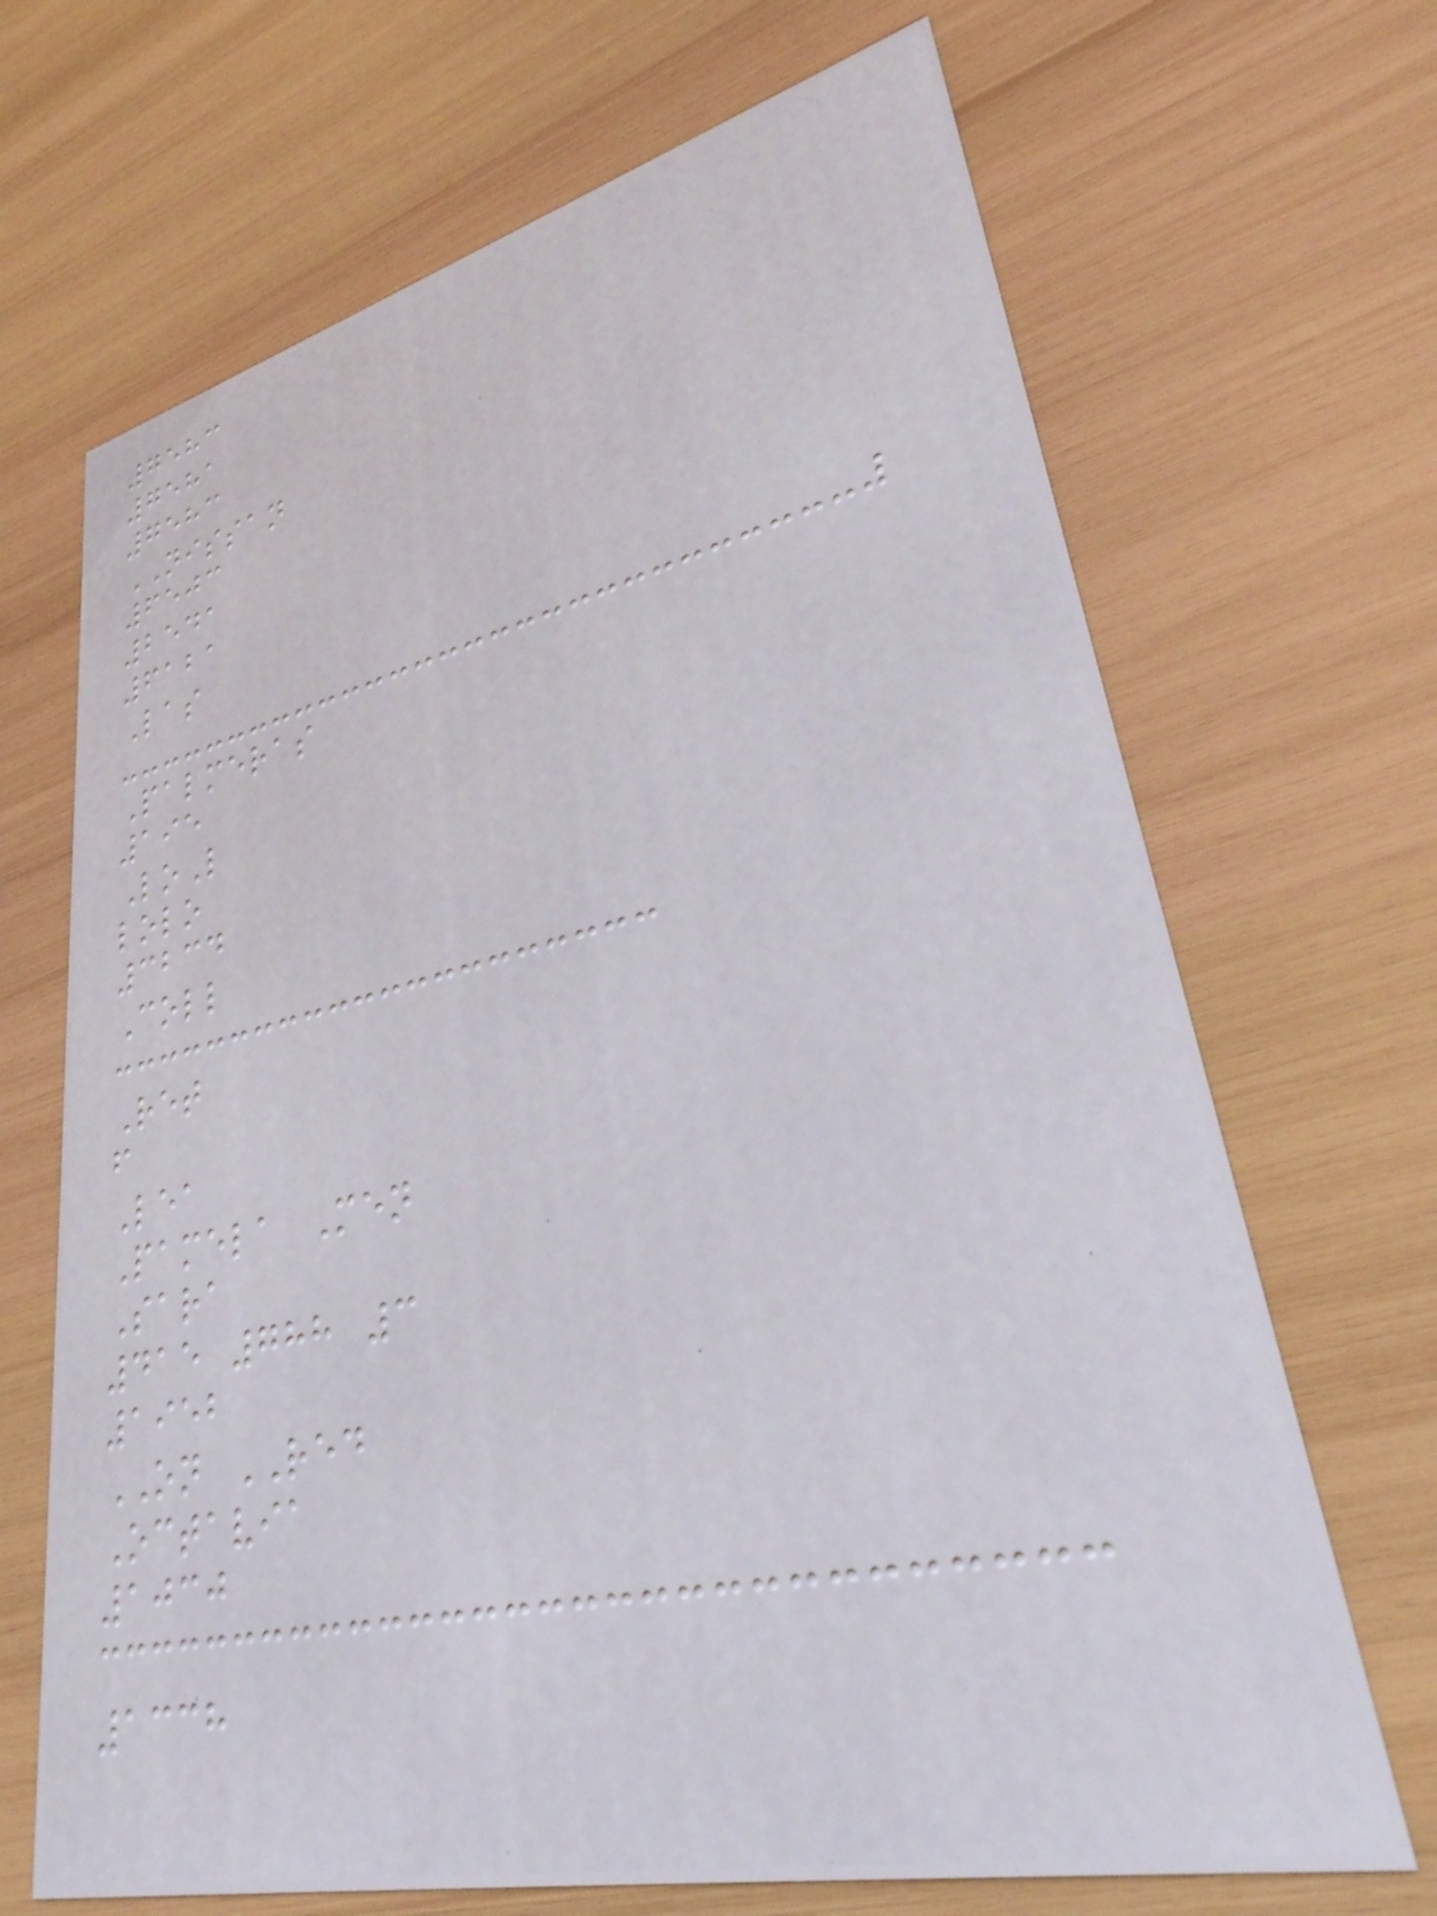7583
7581
7583
NISSAN
6503
2541
6121
Las
Palmeras
195
LoL
lolo
3234
Coll
Ret
f
Lea
Pamela Men
Sara
415 788 3
1952
ON RED
Octavia
1030
1338
